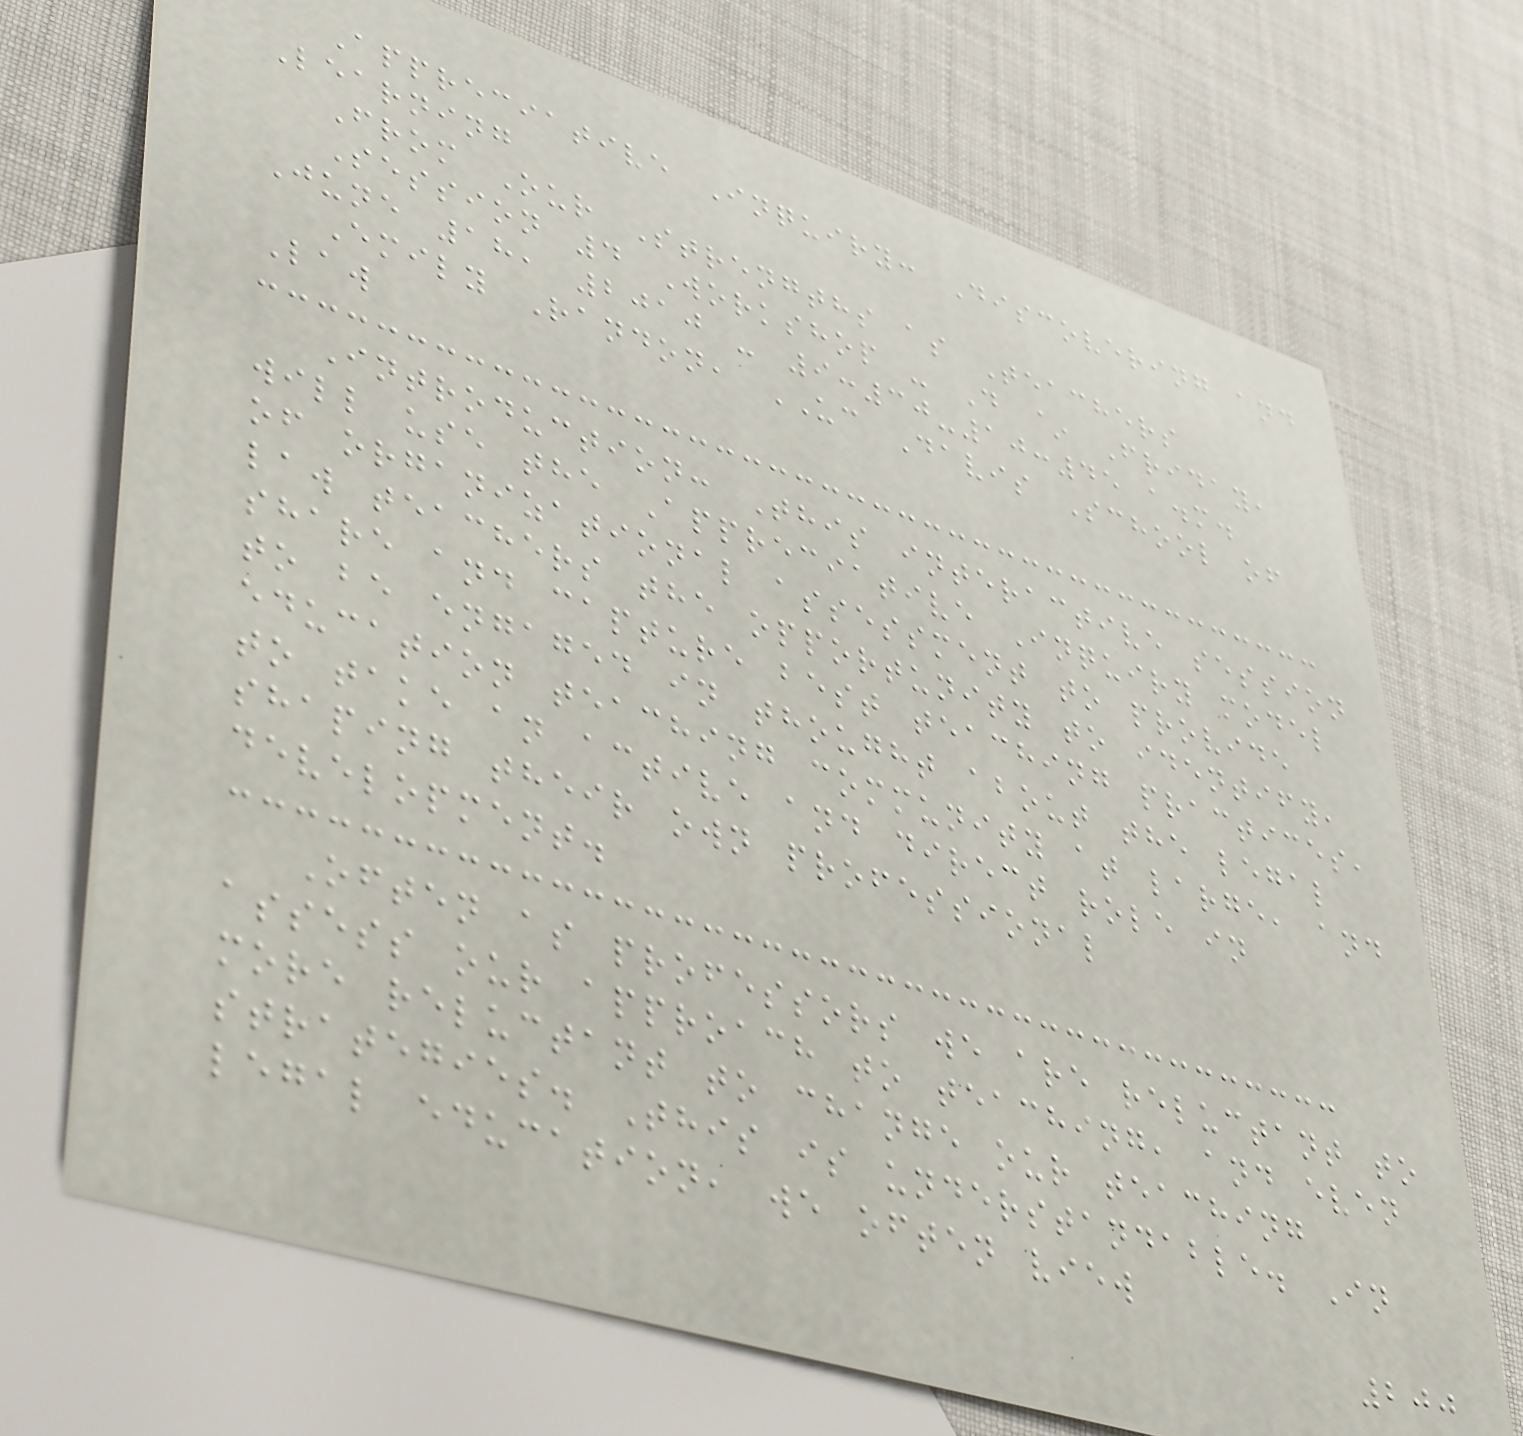Appreciative Inquiry: Discovering and
Learning
From Our Strengths as Teachers
Session 4 Workshop - D ~ Friday,
June 18, 2010 - 9:30-10:45 a.m.
Emily Randon, UC Davis School of
Law
Introduction: This interactive session
will use the Appreciative Inquiry model
of organizational assessment to provide
law teachers the opportunity to identify,
share and capture best teaching practices,
to be engaged in thought about the legal
education teaching community at large, and
to take an active and direct role in
shaping their own professional
development.
Often as professors we are reluctant to
assess our approach to teaching, and even
more reluctant to change our teaching
strategies. This is understandable. In
legal education, we often view
200
